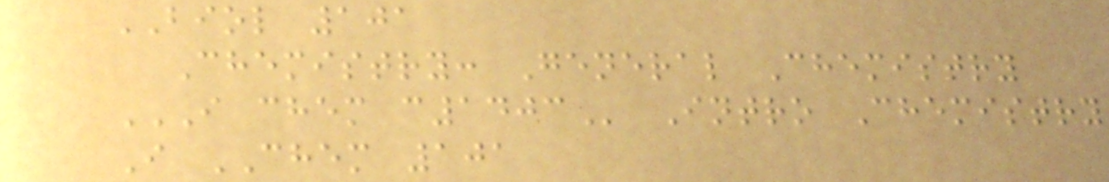BIOL 101
Chemistry: General Chemistry
I CHEM C1403 Intro Chemistry
I CHEM 101
